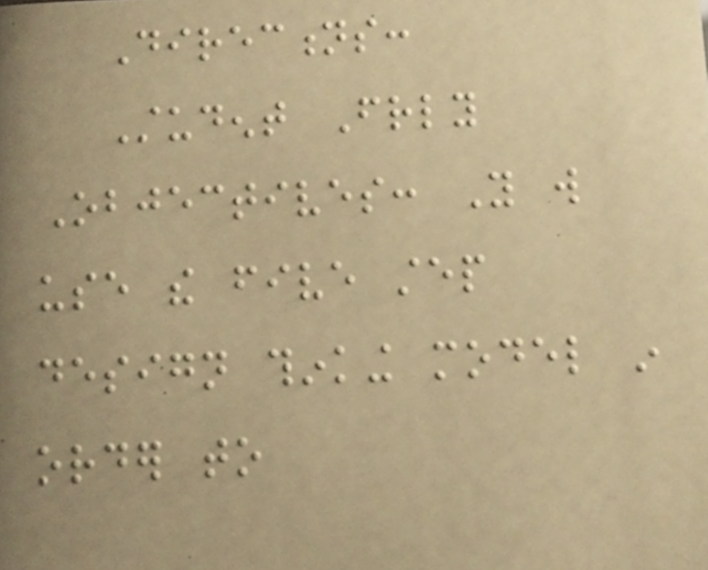Directions:
Student Friendly
Objectives: You will
use the five step
design thinking model in
order to
